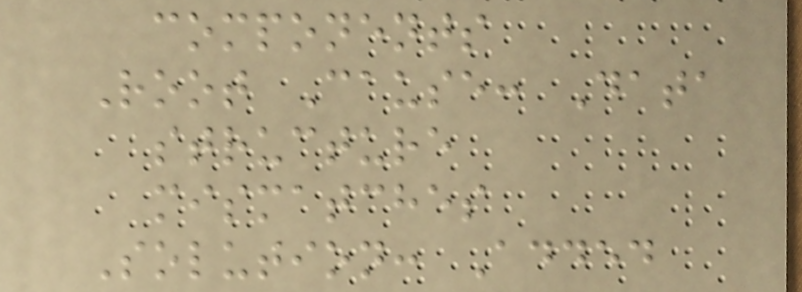components
Root Cause: Data
structure
mismatches
Solution: Added
